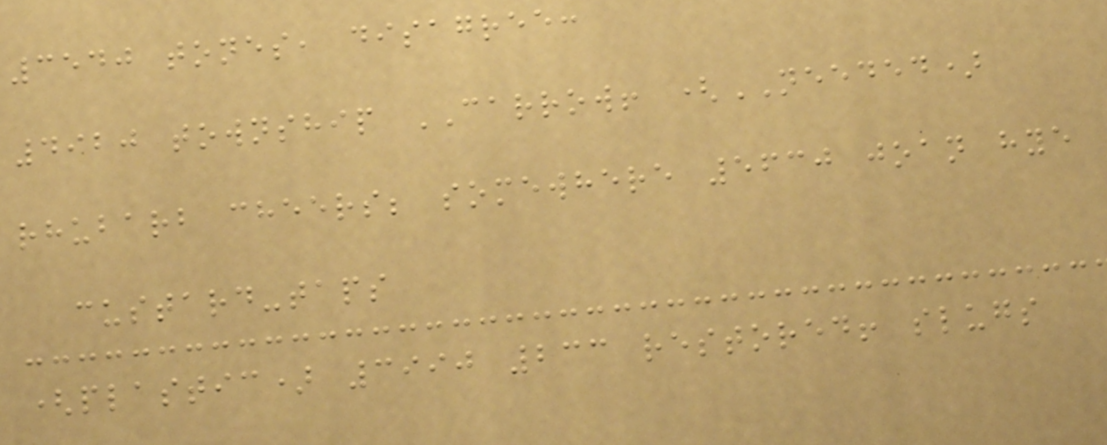3540 tones, disagree:
4920 township CARROW! (NEEDED)
rhubarb cheers; somewhere 5630 joan hye
custard-taps
(plastic) 3990 233 restored! slugs
